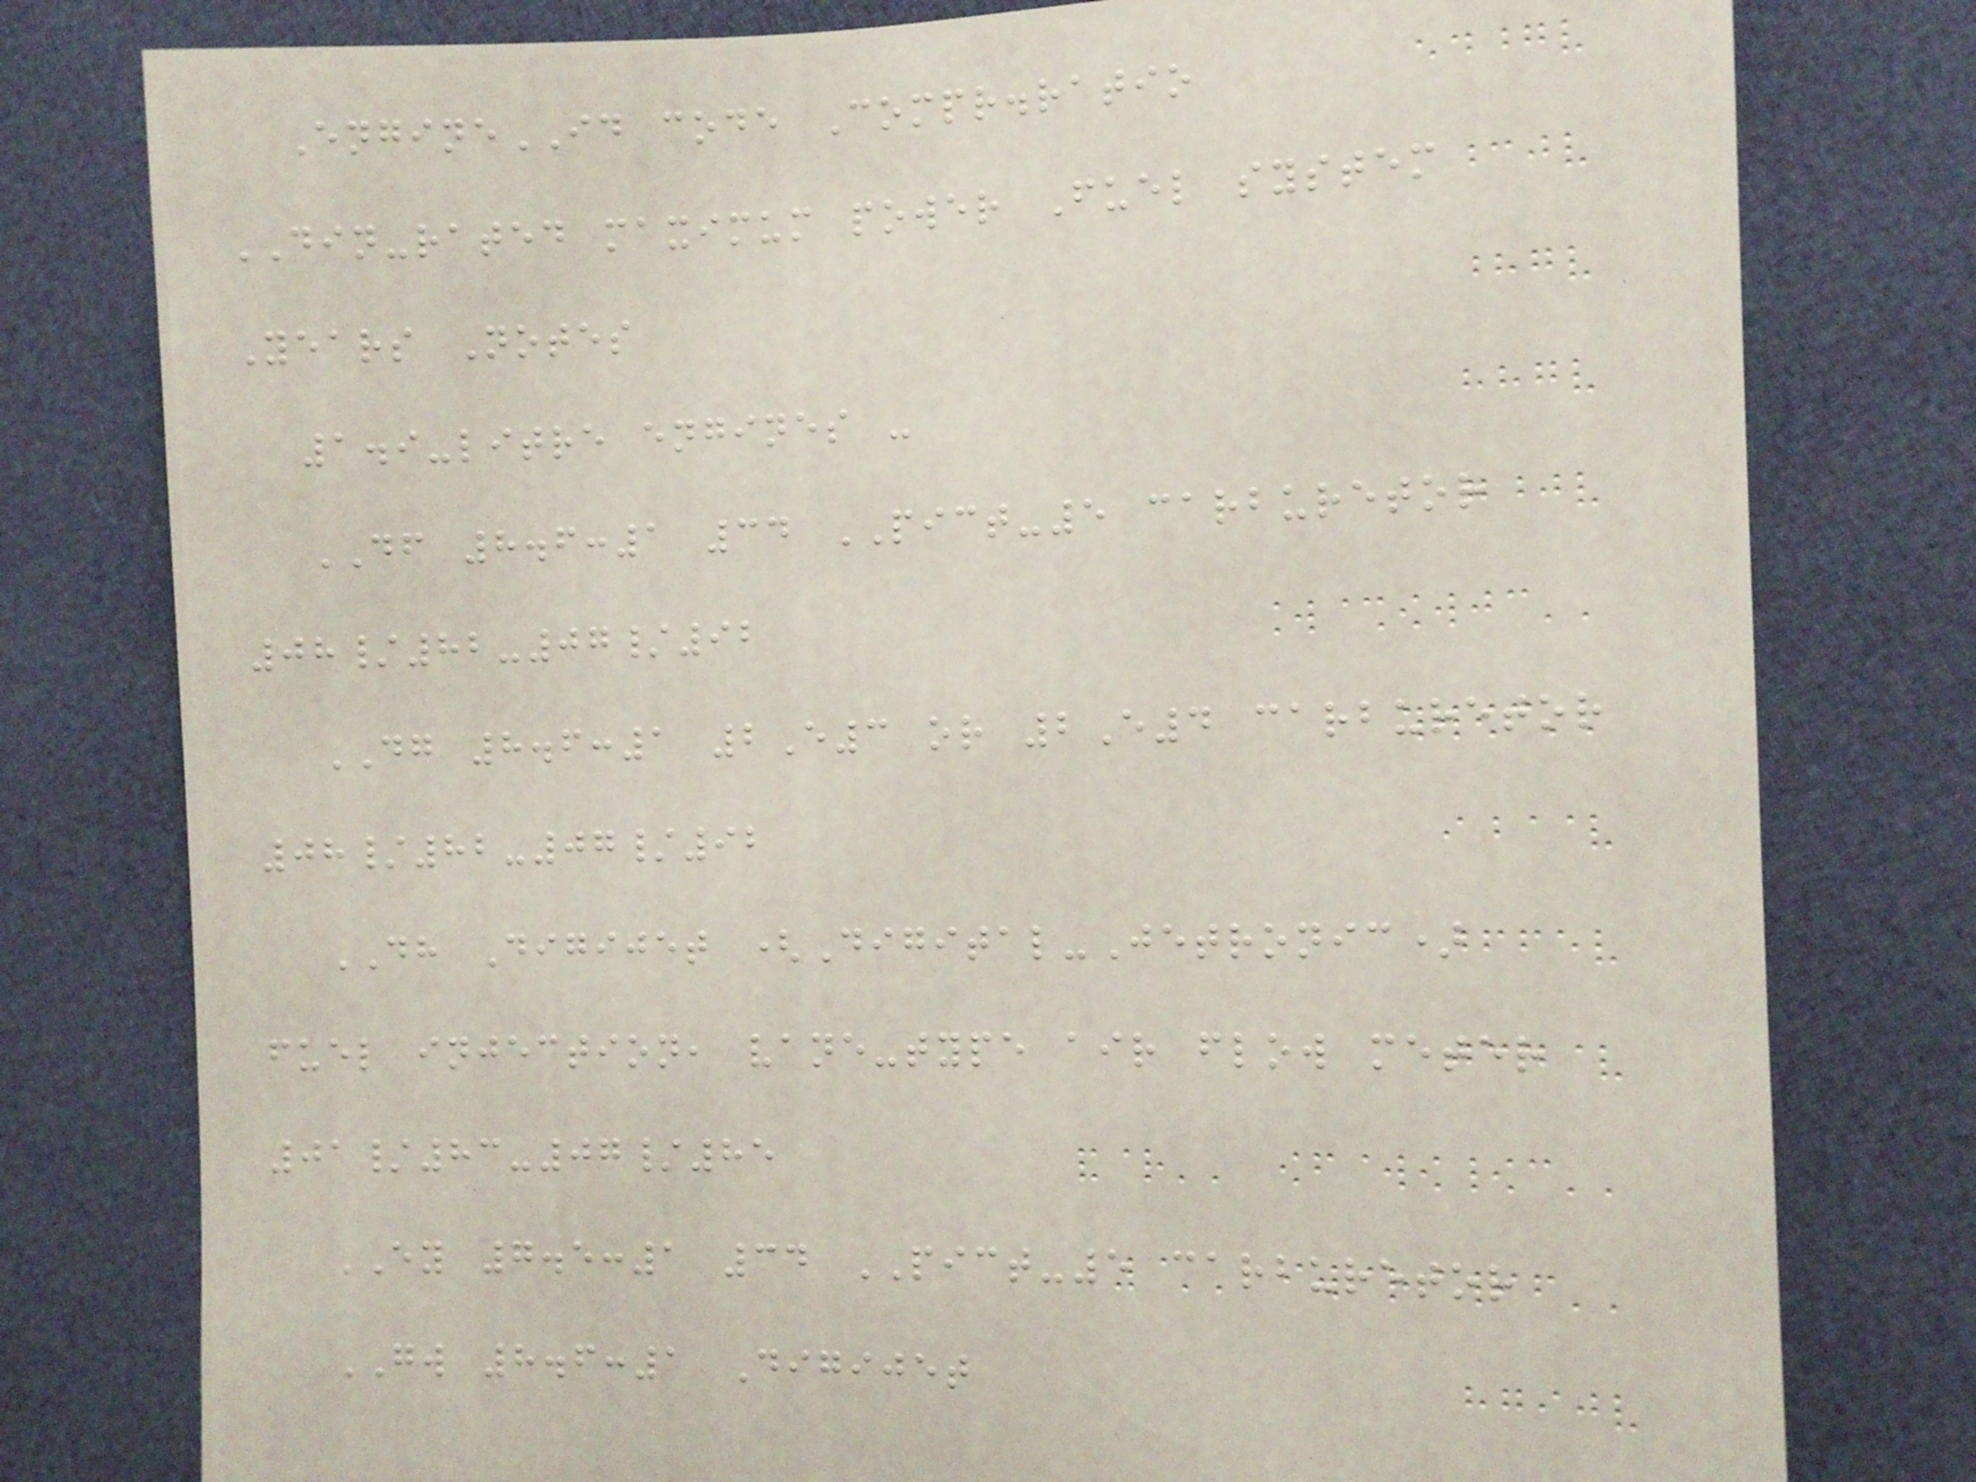EngineID code Compr.ratio
DIN-rated maximum power Fuel system
Years Notes
1.9-litre engines -
DF 8.6:1 34 PICT-5 carburetor
08/82-07/92
DG 8.6:1 2E3 or 2E4 carburetor
08/82-07/92
DH Digijet (Digital-Jetronic)
fuel injection, vane-type air flow meter
01/83-07/85
EY 7.5:1 34 PICT-5 carburetor
GW 8.6:1 Digijet
